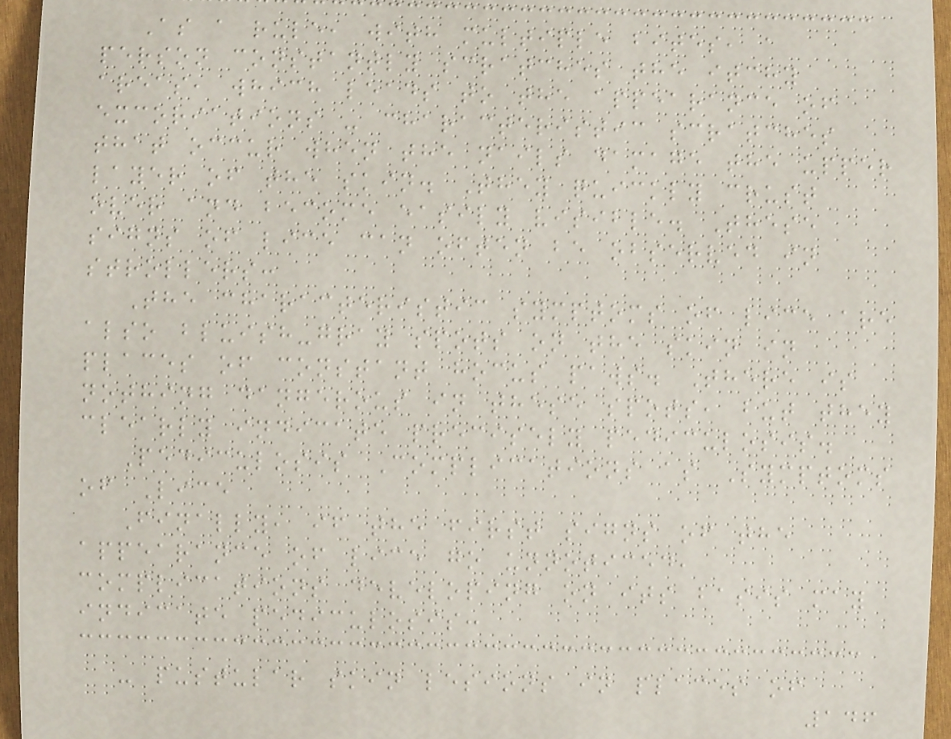As a rule, with multiple bites, a
person constantly scratches the itchy
areas, which leads to the appearance of
excoriations - characteristic scratches
that occur when the nails damage the upper
layer of the skin. They quickly crust
over and become easily visible. These
signs of lice can often be observed in
strollers:
The characteristic symptoms of lice are
also bluish-gray spots on the skin in
places of constant hocus paws. There is
nothing dangerous in these spots, but they
clearly indicate precisely pediculosis.
Pediculosis Complications as Symptoms
of Lice
Finally, if the first signs of the
appearance of lice go unnoticed,
complications developing on its basis may
indicate pediculosis:
- pustular skin lesions in places of
146
